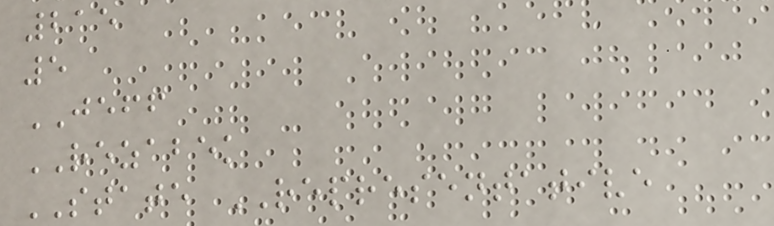215
5
JEFF
REZABEK
STATE REPRESENTATIVE
